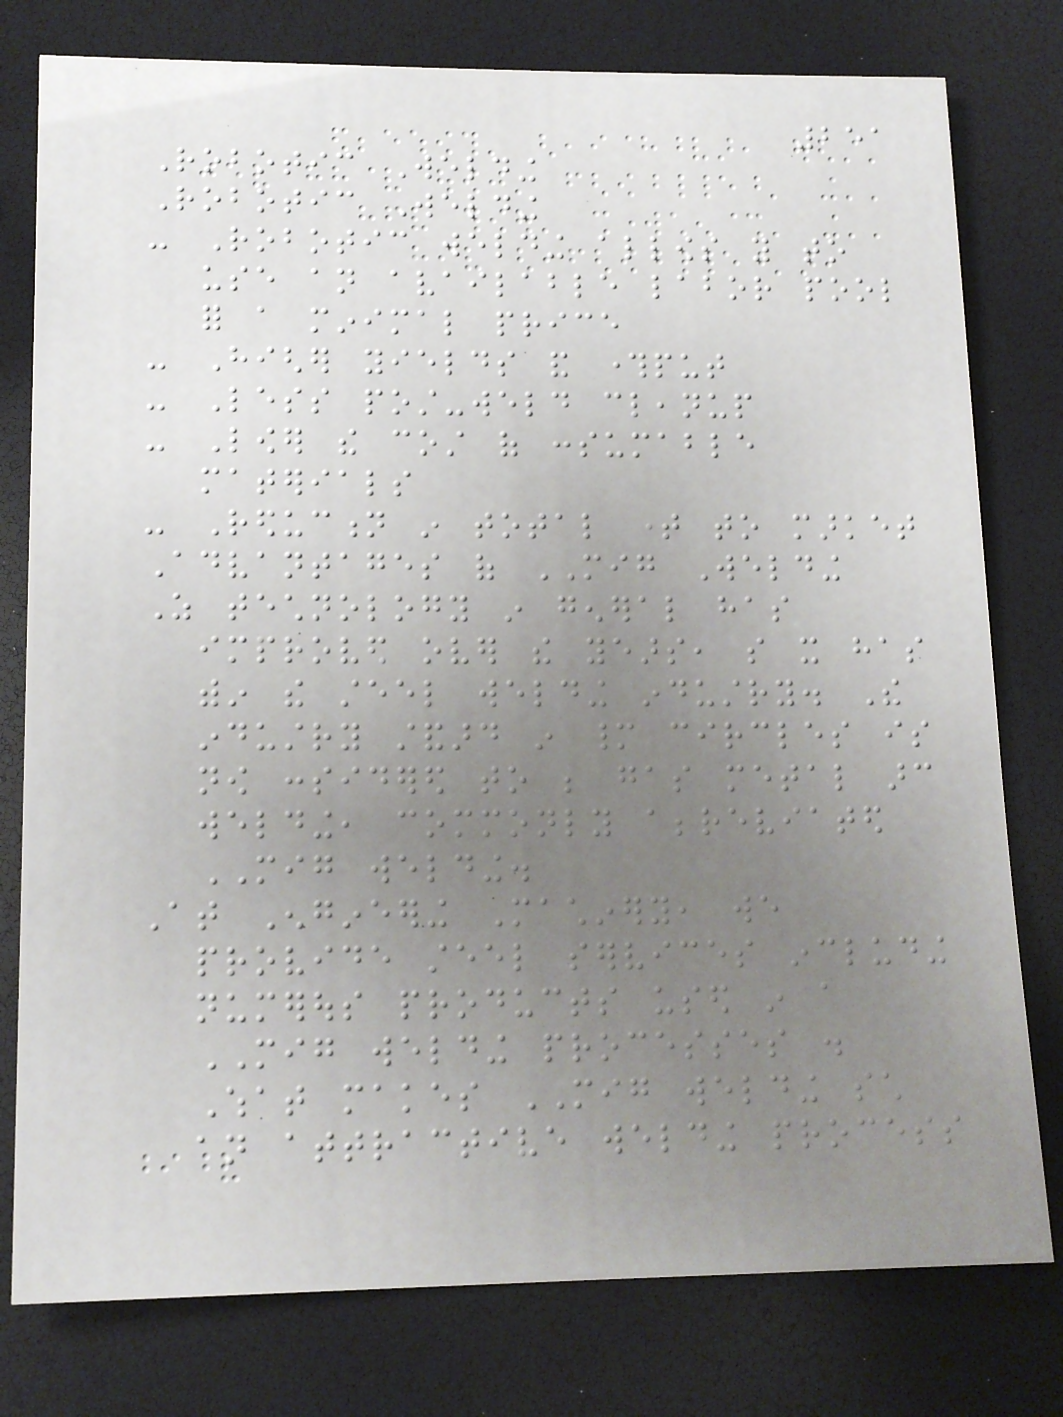251
Robotic Welding
Robotic Welding
- Robotic welding allows you to
use an available labor pool
for a minimal price
- Higher yields and throughput
- Less post-weld cleanup
- Lower the cost of consumable
materials
- Reduction in total time to market
Advantages of MIG Welding
As technology in general has
improved over the years, so it has
within the steel welding industry. The
industry standard in many circles is
now considered to be gas metal arc
welding, commonly abbreviated
MIG welding.
At Engineering Machinery, we
provide steel services including
numerous products used in a
MIG welding processes .
What makes MIG welding such
an attractive welding process
